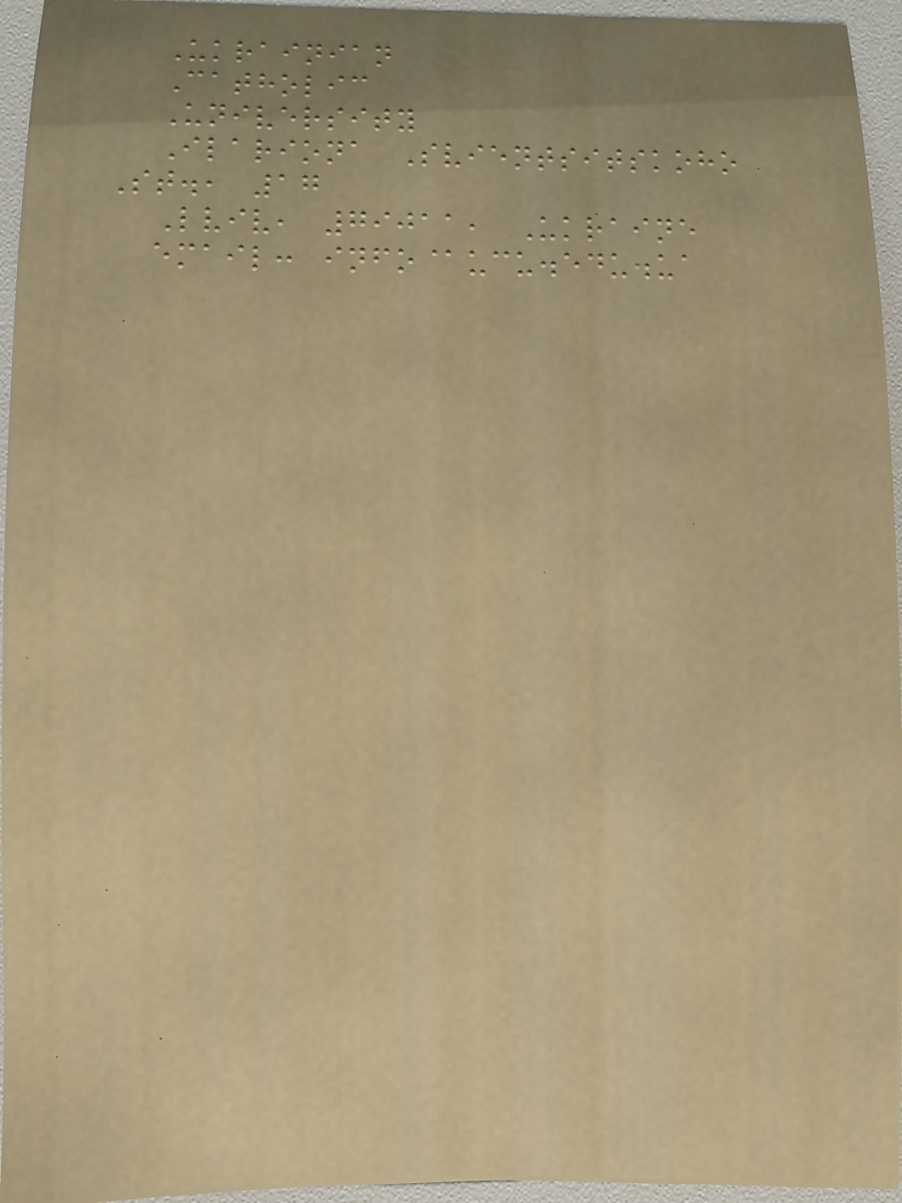Ukrainian
Catholic
University
Ilariona Svientsitskoho
St., 17
Lviv, 79011, Ukraine
email: info@ucu.edu.ua
